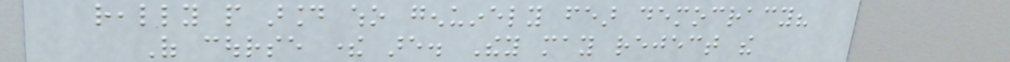really people around who genuinely fear democracy?
Of course there are. They may reject the
